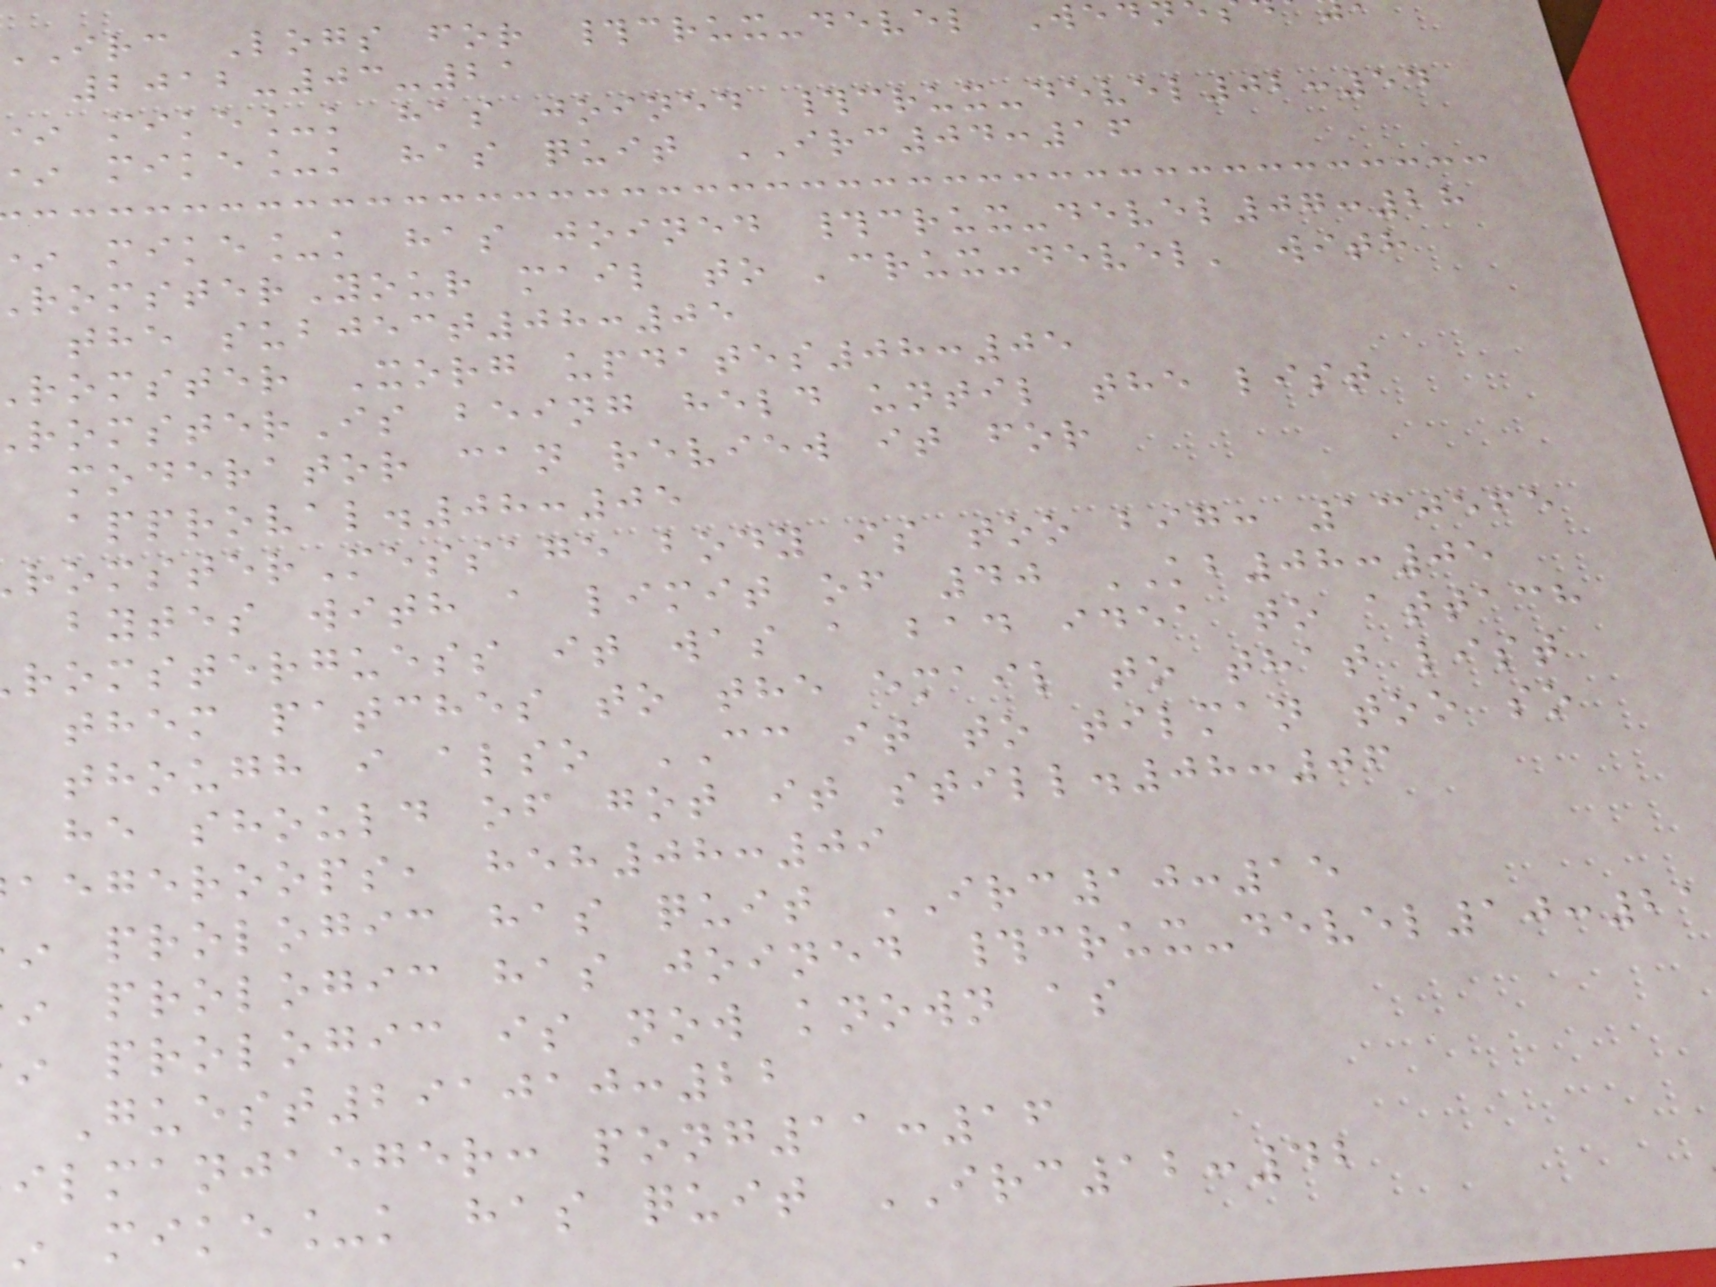irc Logs for #crux-devel We
2012-03-21
mike_k has joined #crux-devel02:54
mike_k has quit IRC04:16
mike_k has joined #crux-devel07:28
omsterYour mail to 'crux-devel' with
the subject08:05
romster Xorg updates08:05
omsterIs being held until the list
moderator can review it for
approval.08:05
omsterMessage body is too big: 130565
bytes with a limit of 40 KB08:05
romsterguess it was a bad idea to attach
them patches to the email to that list
though i also CC it to tilman too so
he should of got it still.08:06
aegeroops, heh08:09
prologic has quit IRC10:15
prologic has joined #crux-devel10:21
prologic is now known as
Guest291010:22
ilmanjaeger: pong11:16
mike_k has quit IRC12:42
